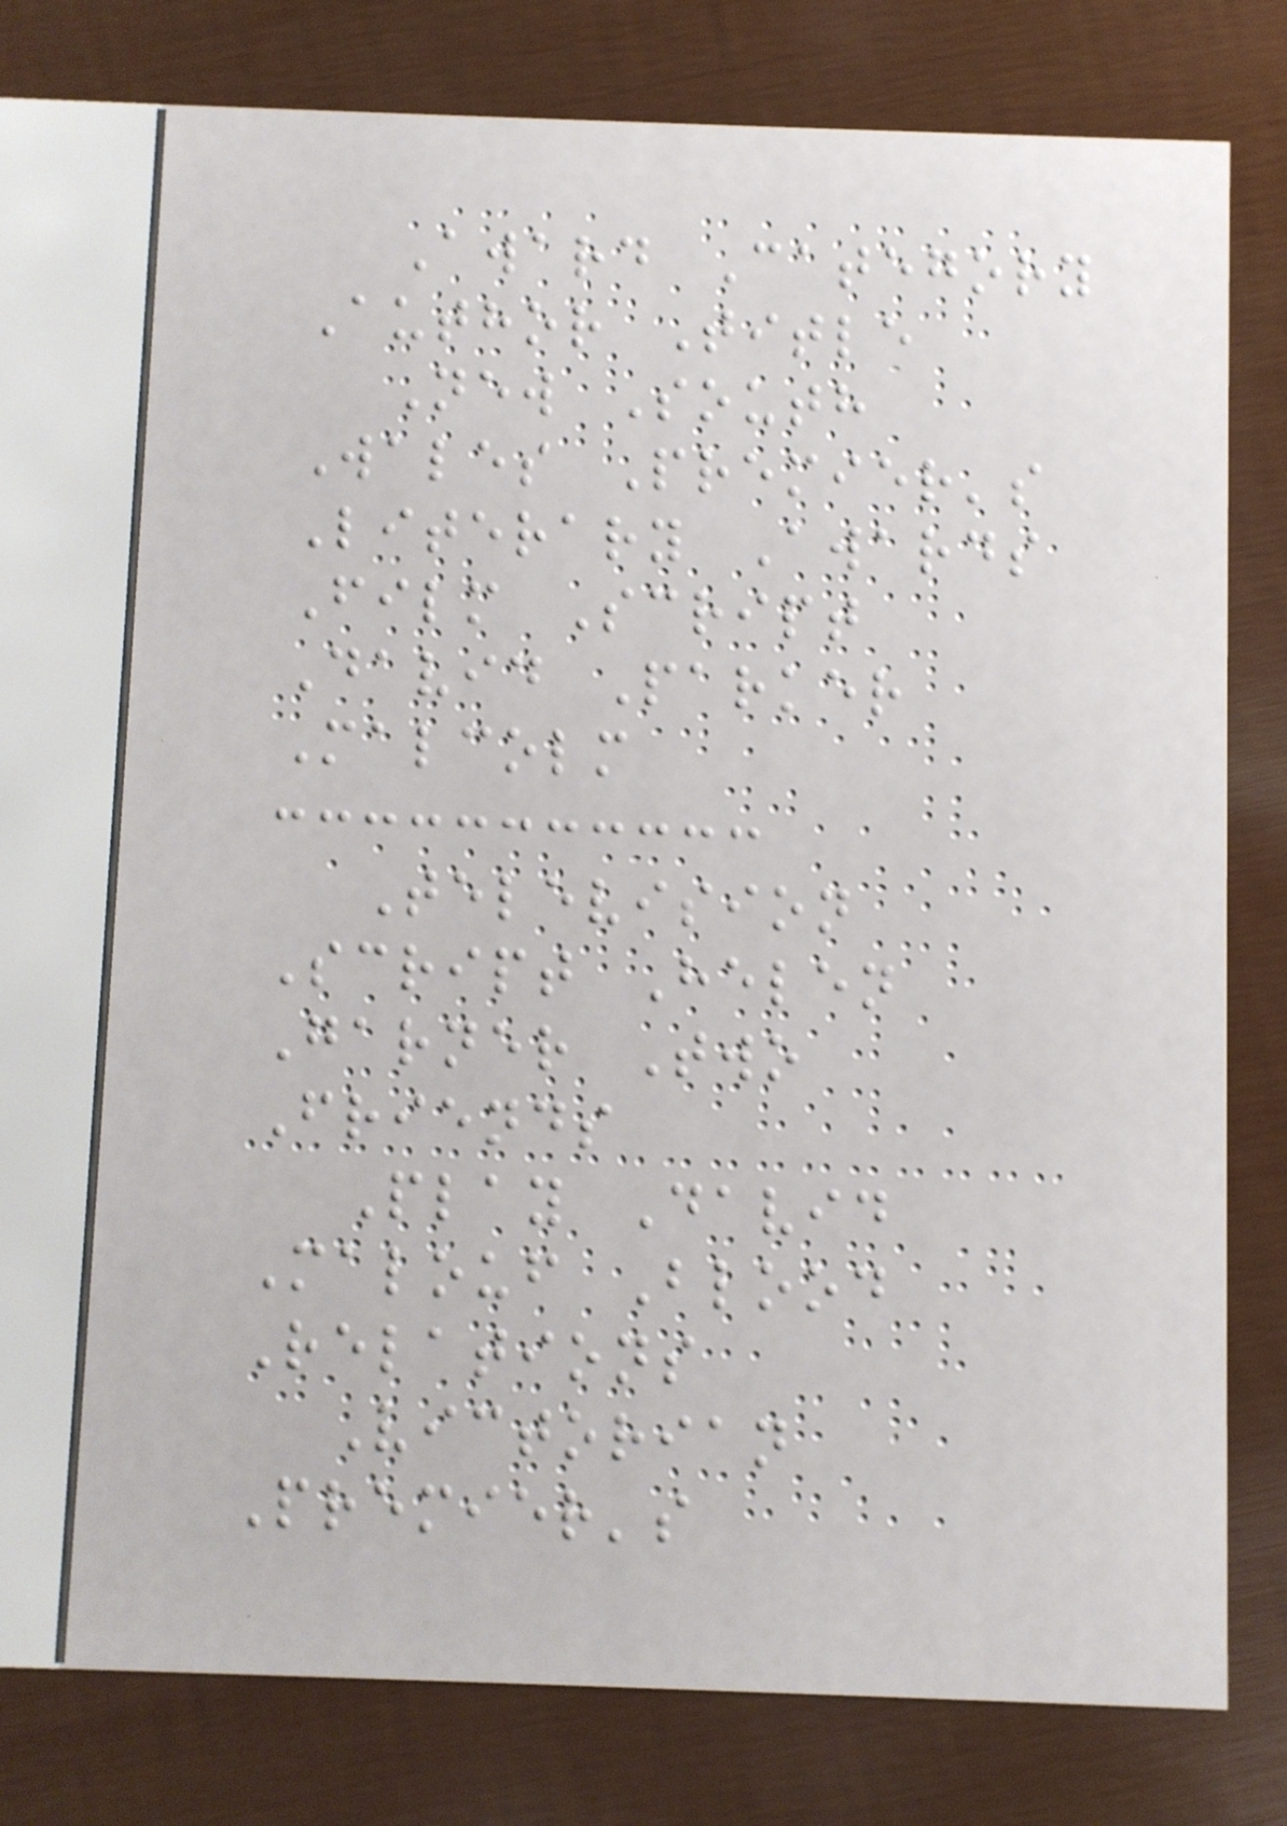Award Category
Author Title
New South
Wales Premier's
Literary Awards
Film Script
David Parker
Malcolm
Television
Script Helen
Garner Two
Friends
Play David
Malouf Blood
Relations
Victorian
Premier's
